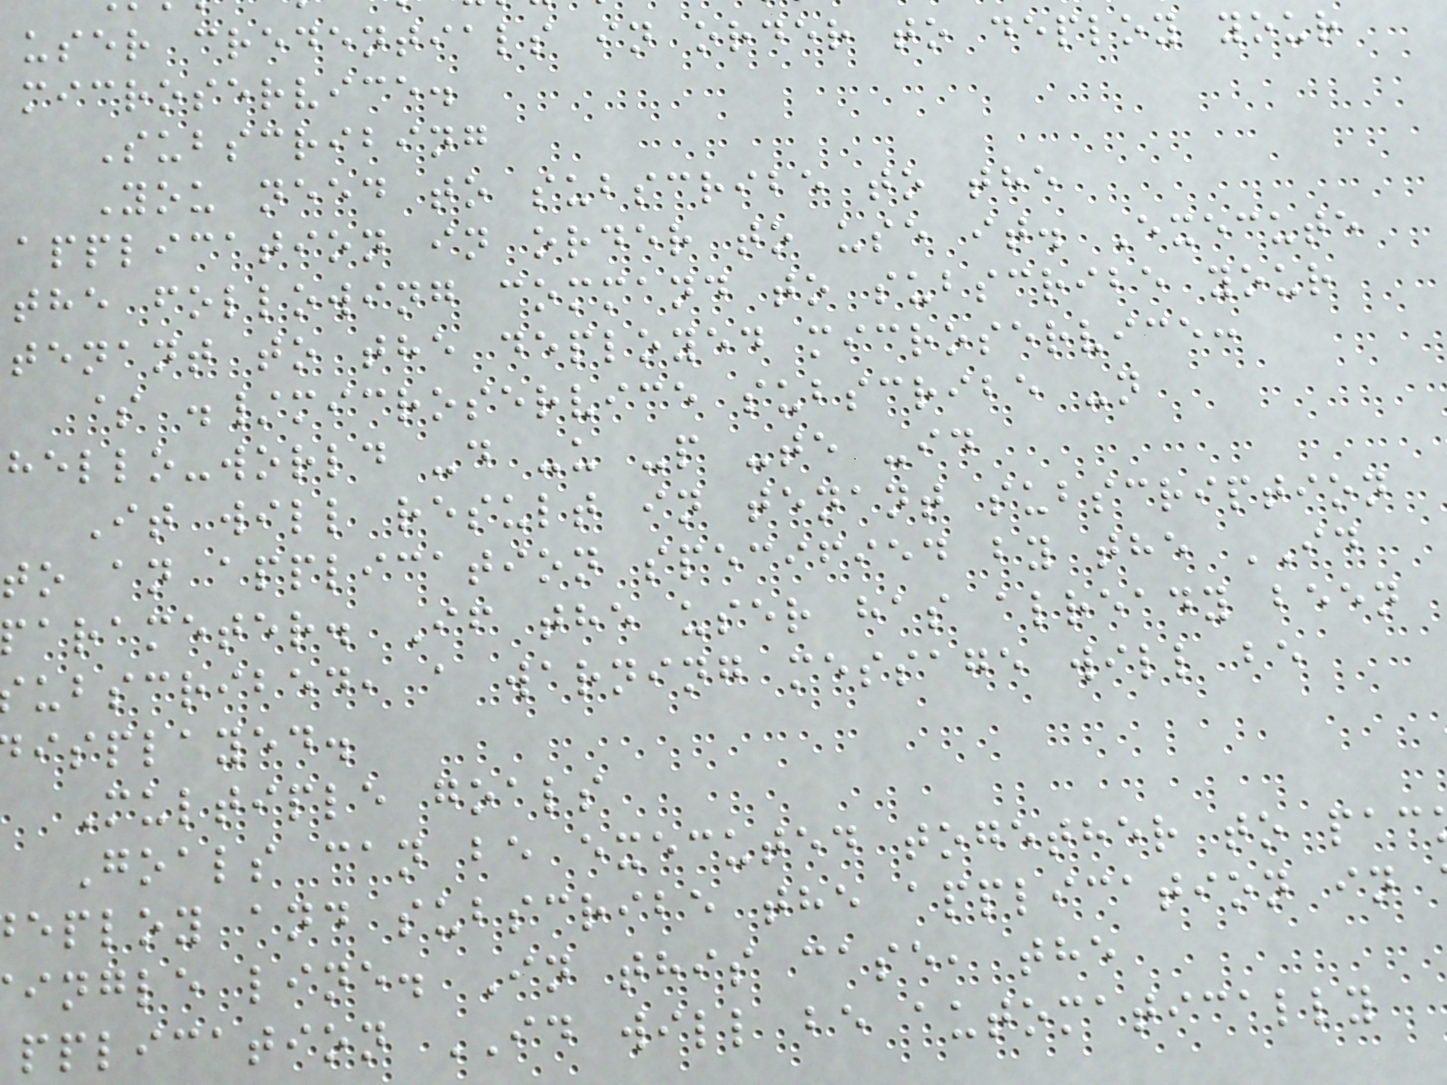user credentials in order to deploy your
microservice.
Subscribing
You need to subscribe to the
application in order to use it. Execute
the following command to subscribe your
tenant to the deployed microservice:
$ ./microservice subscribe -n
hello-world -d -u -p -te -id
It will result in tenant subscription
to an application specified by the ID
parameter. If the user has already been
ubscribed, a warning message will be
isplayed.
Multiple goals
Goals can be executed together to pac
eploy and subscribe the application in
ingle line. In this case, the
pplication ID will be automatically
